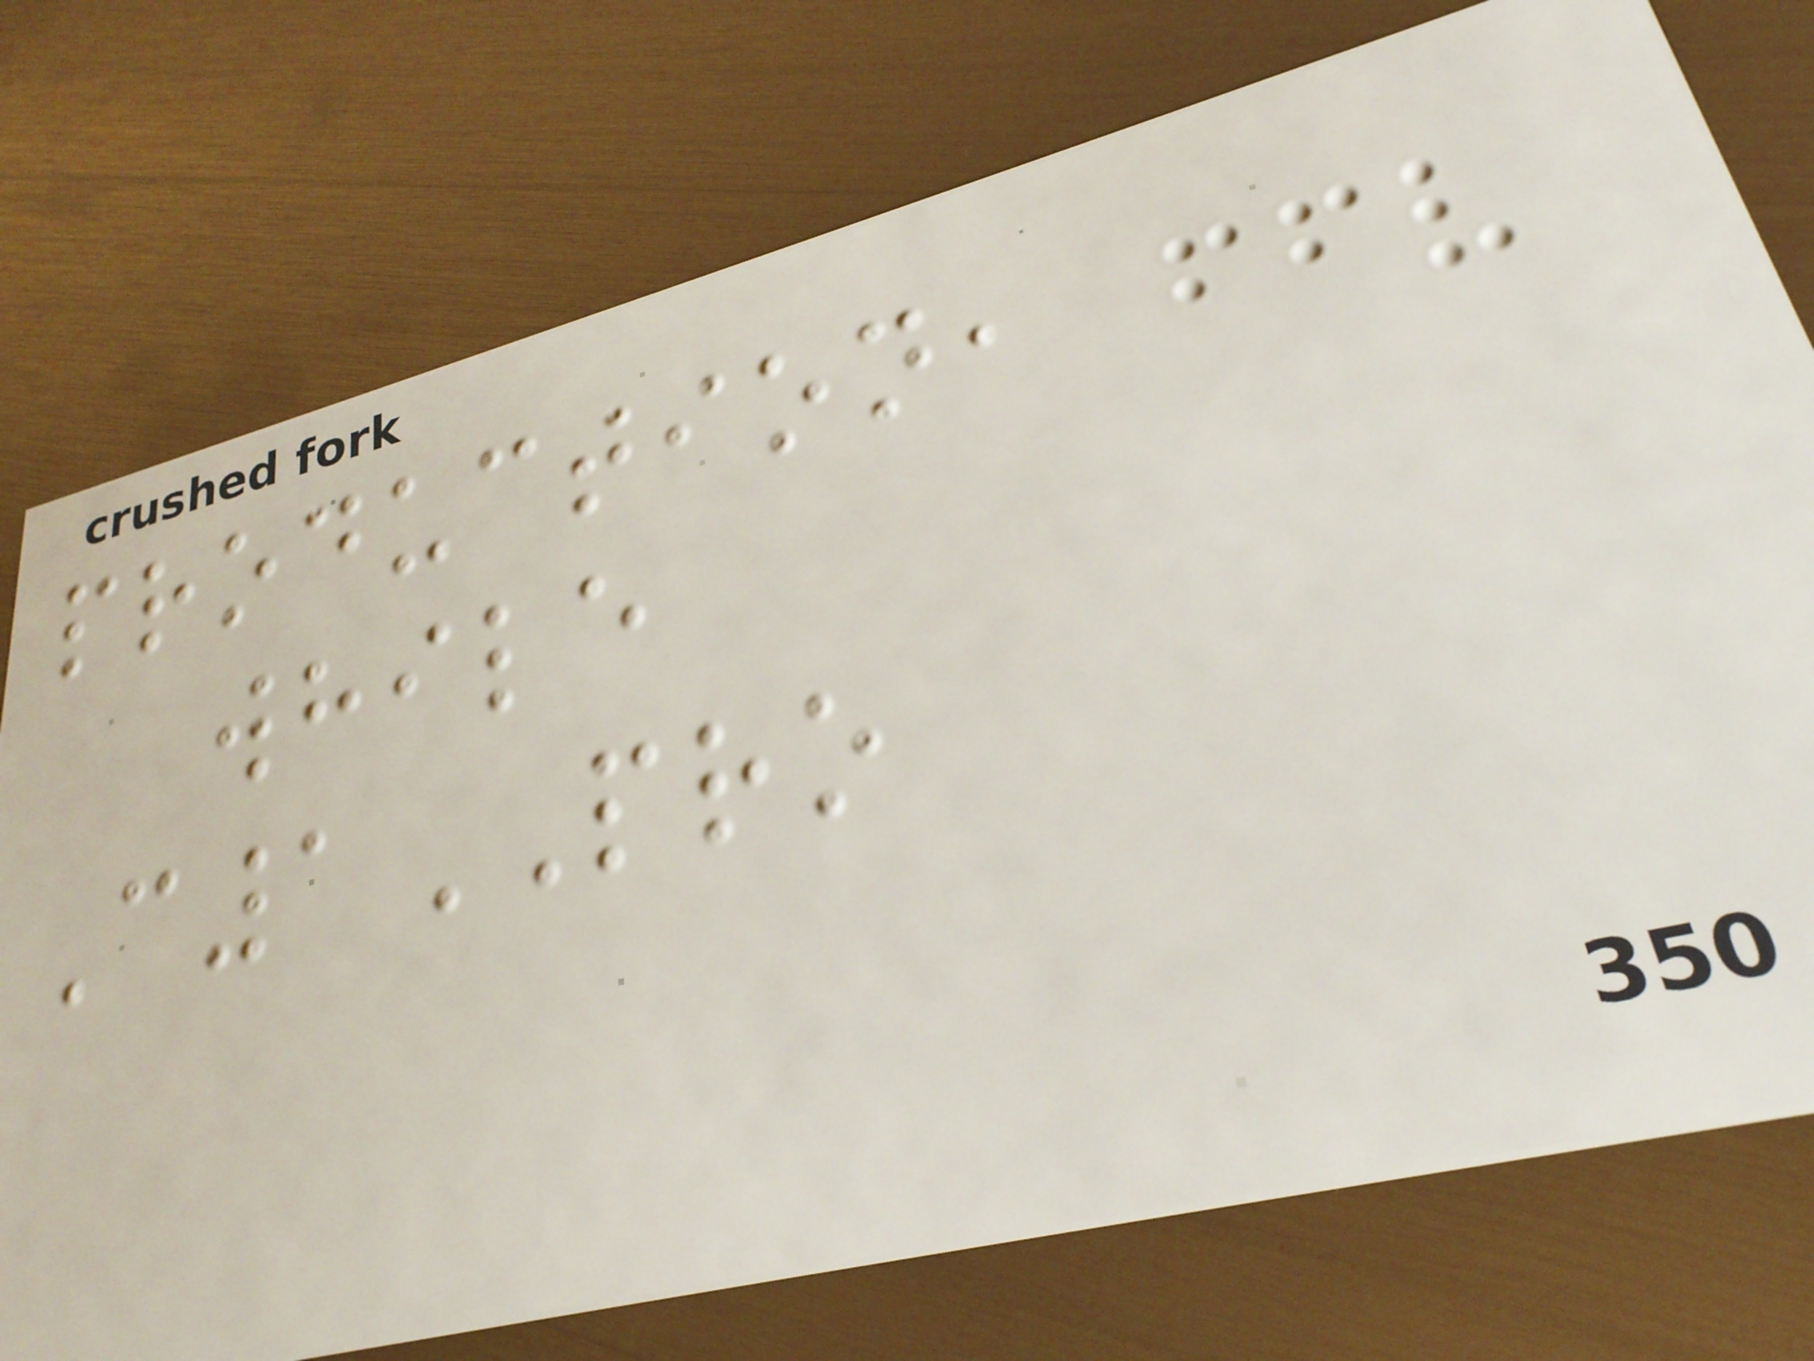production,
while
C1PRO
